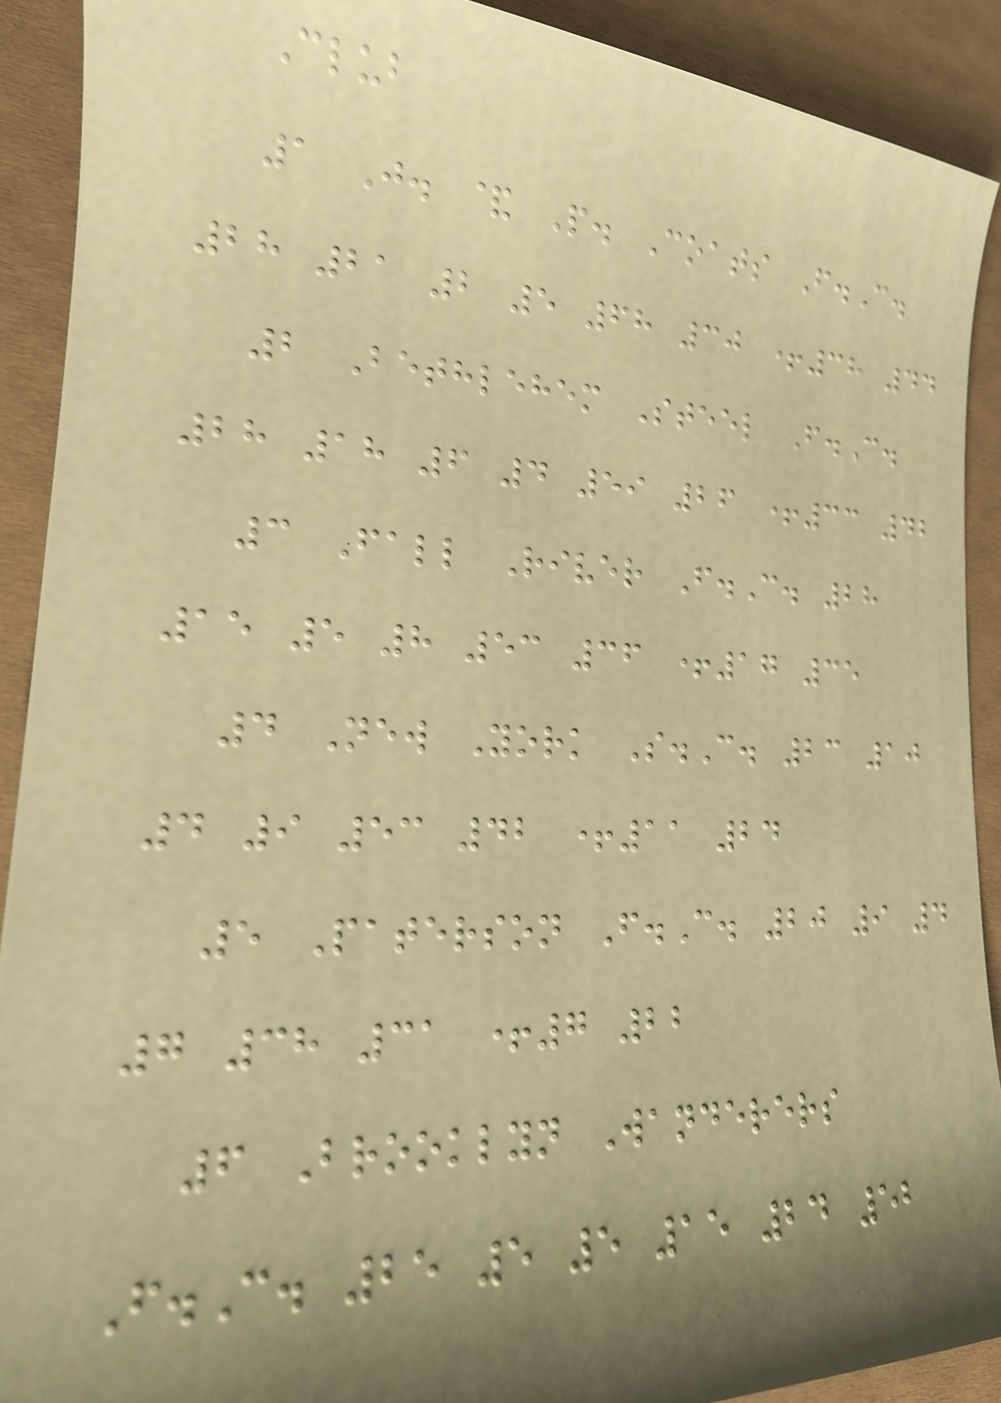Club
1 J. & P. Coats F.C.
28 21 2 5 68 30 +38 44
2 Bethlehem Steel F.C.
28 18 6 4 59 26 +33 42
3 Fall River F.C. 28
15 5 8 53 36 +17 35
4 New York S.C. 23 10
4 9 53 42 +11 24
5 Paterson F.C. 20 9 4
7 38 31 +7 22
6 Brooklyn Wanderers
F.C. 25 5 5 15 24 52
